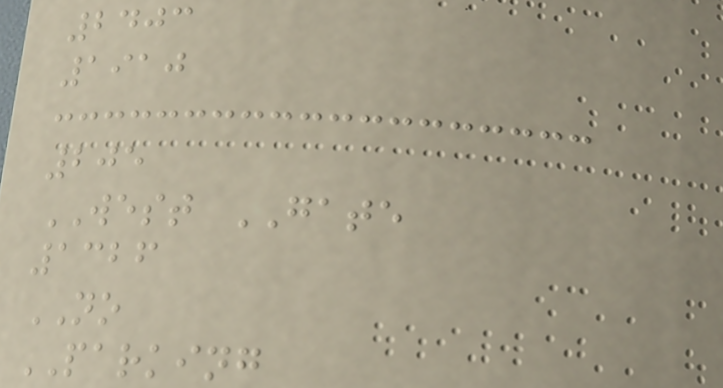2403
1910
205
WEST GATE
1326
NO
PARKING
